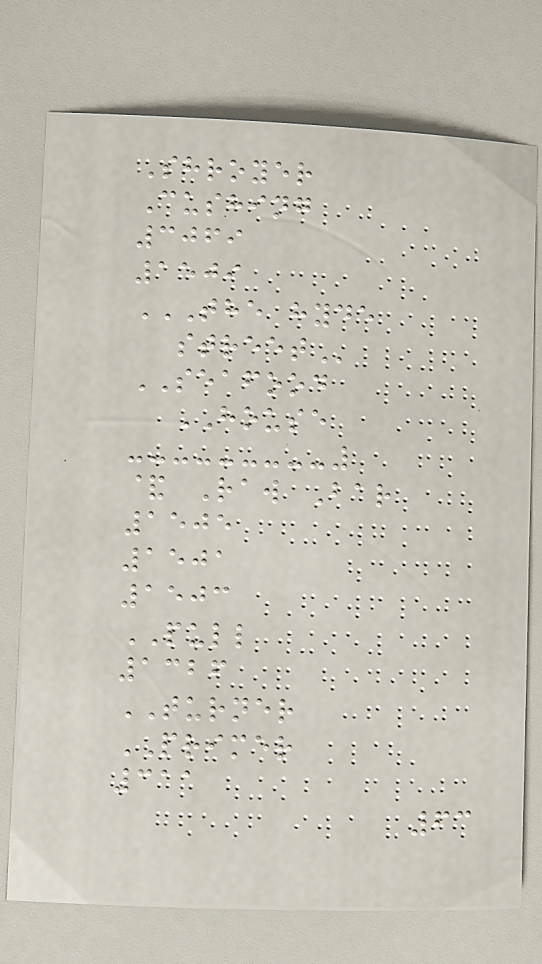Shroyer
Cushing
3069
1509
THE HYDE
STREET
SEAFOOD
HOUSE
& Raw Bar
1505
1501
1503
PULL
1326
TURNER
PRIMER
311
63
